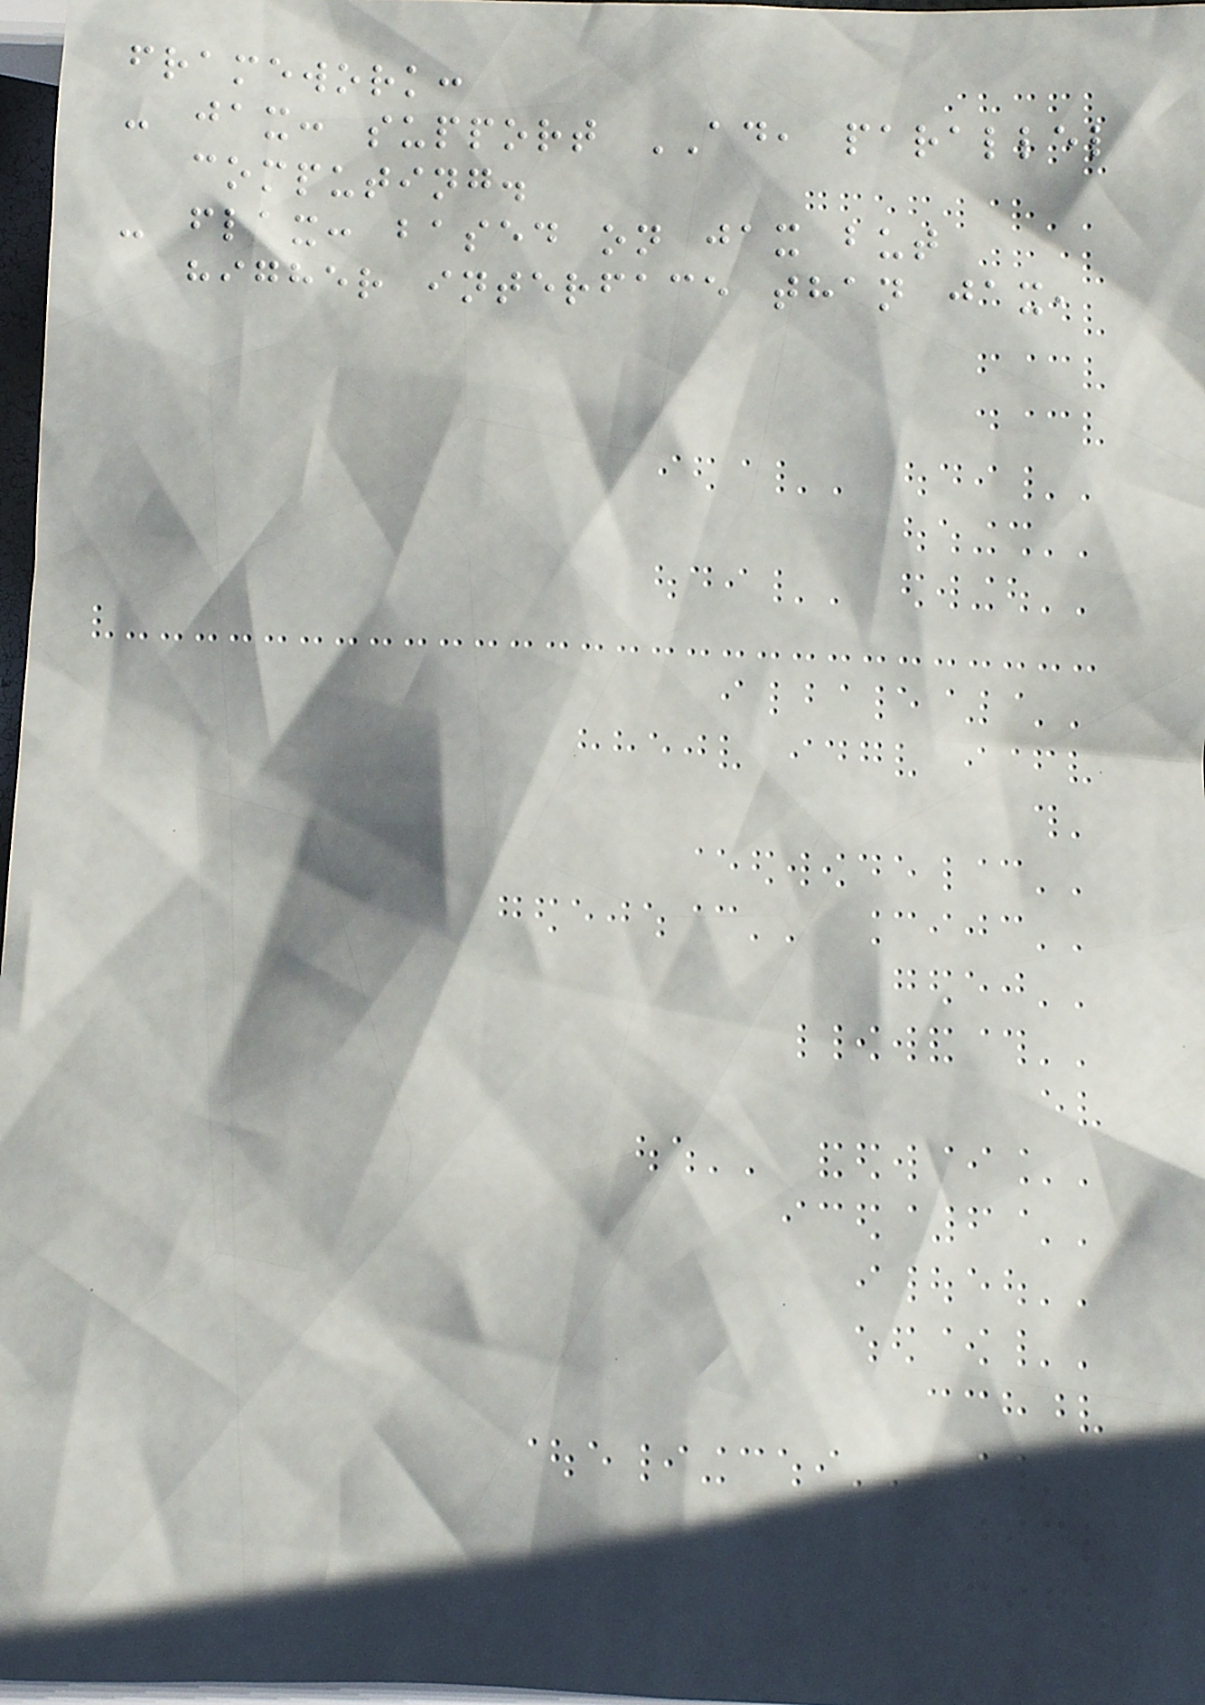framework:
- jax: support AD, parallel
computing.
- flax: based on jax but
higher interface than jax,
